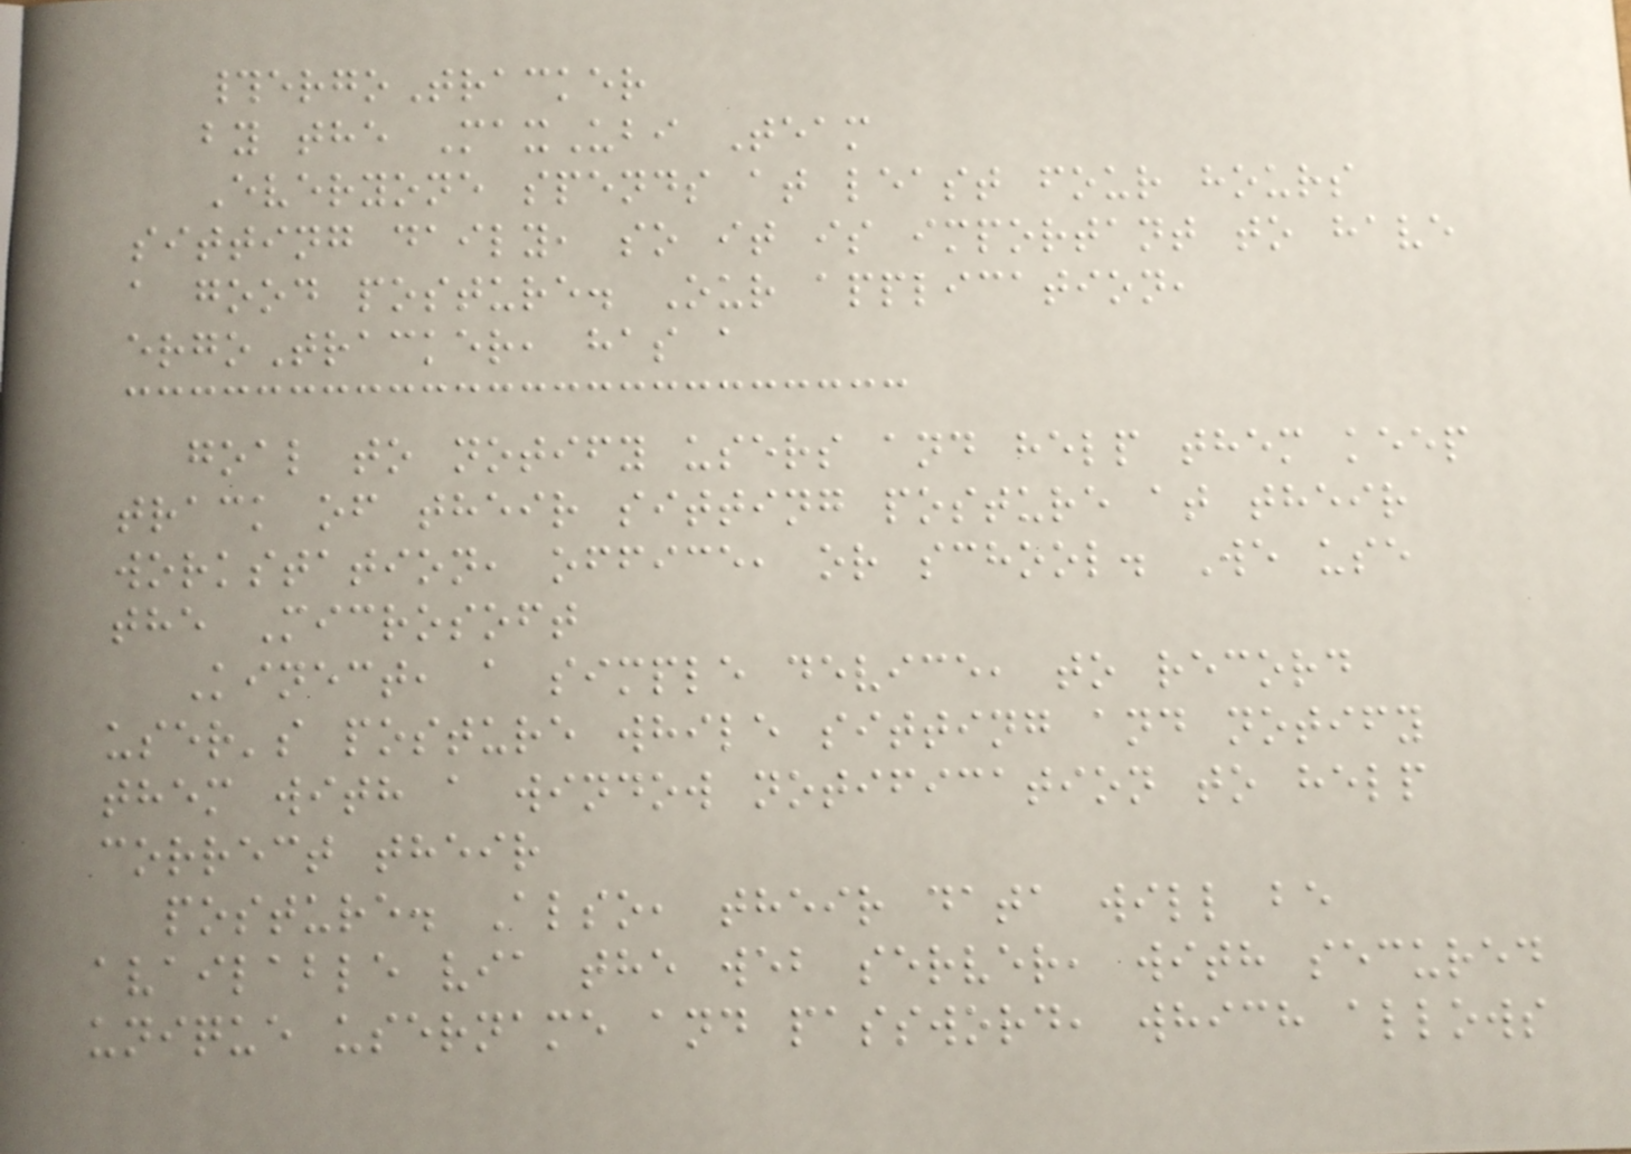#ergoTracker
by the MaxUbi Team
Everyone spends at least four hours
sitting daily, so it is important to have
a good posture. Our application,
ergoTracker, has a
goal to notify users and help them keep
track of their sitting posture at their
workstation, office, or school. We use
the Microsoft
Kinect, a simple device, to record
user's posture while sitting and notify
them with a window notification to help
correct their
posture. Also, their data will be
available via the web server, with secured
unique username and password, which allows
